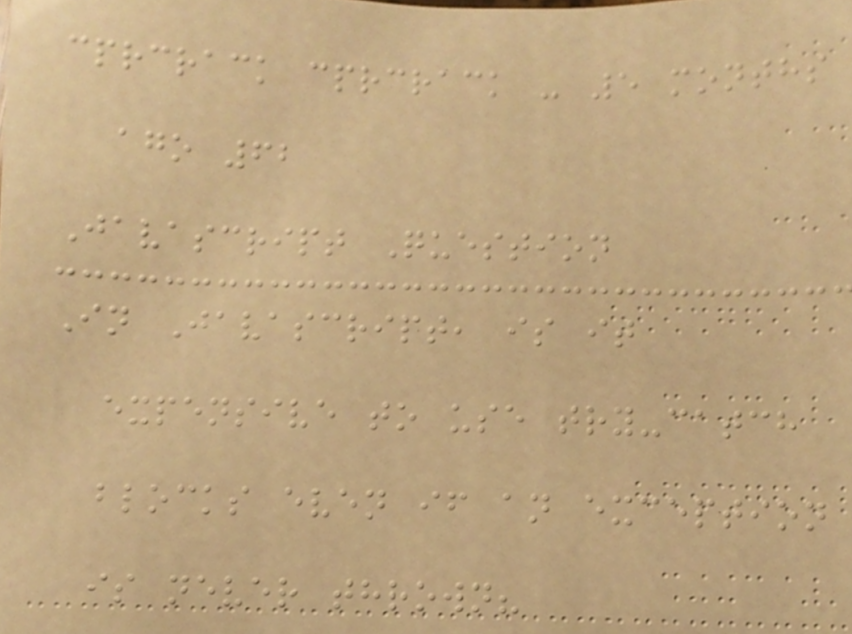cprcrack cprcrack - 5 months
ago 62
Javascript Question
In Javascript, is it
expensive to use try-catch
blocks even if an exception
is never thrown?
